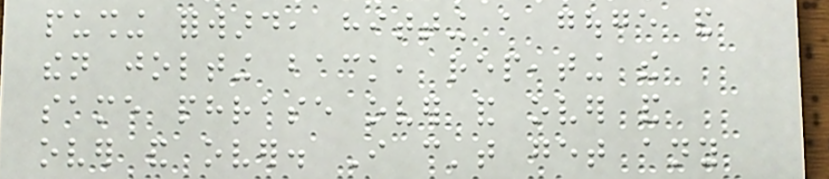pushing forward, hitting a gouge and
then jolting back, repeating the
same phrase over and over and
over and over. I can't get any
